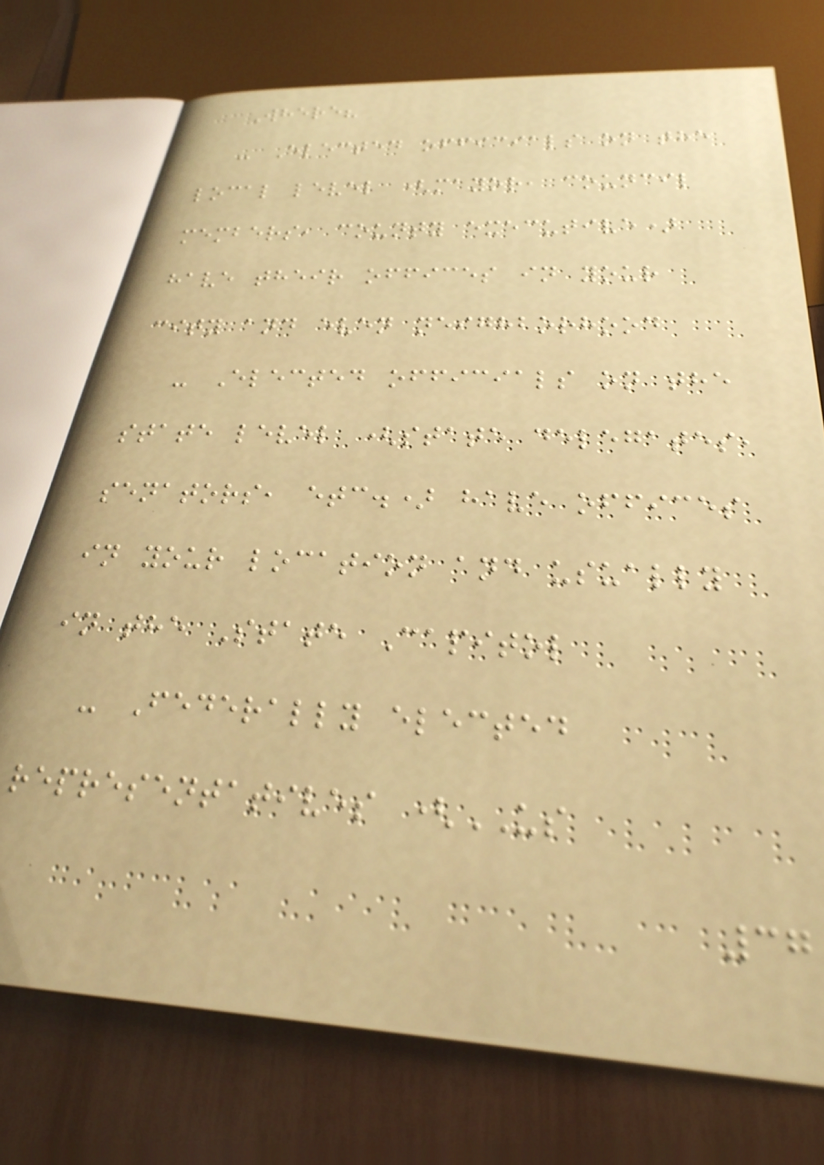Where?
- Elected officials on the
local level (mayor, council
members, county executive)
have their offices in your
city and even neighborhood
- Elected officials on the
state level (state delegates,
senators, etc.) have offices
in your location and usually
in the State Capitol
- Federally elected
representatives (US
37
